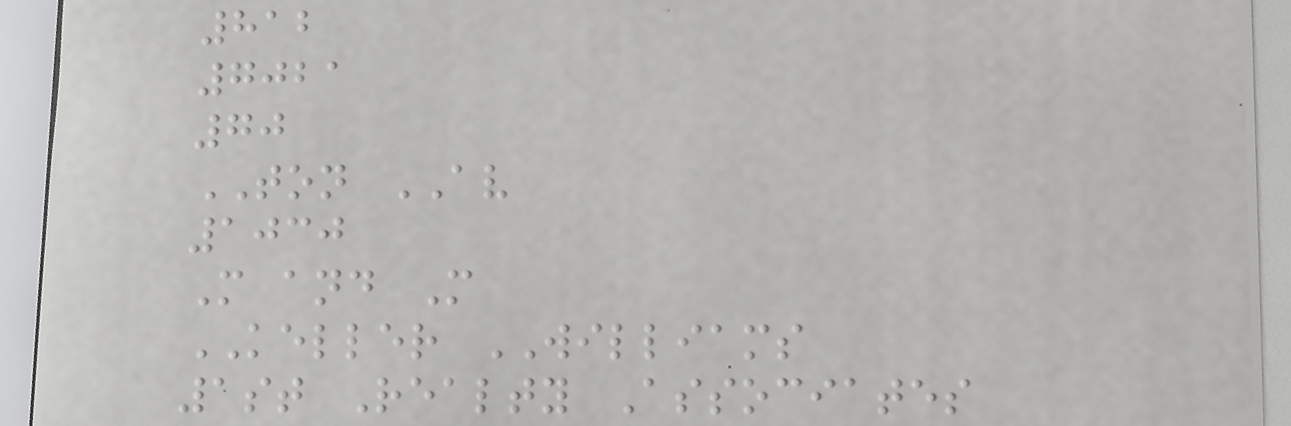812
7021
70
TON AV
1030
M and M
KELLER WILLIAMS
1st Realty Associates
